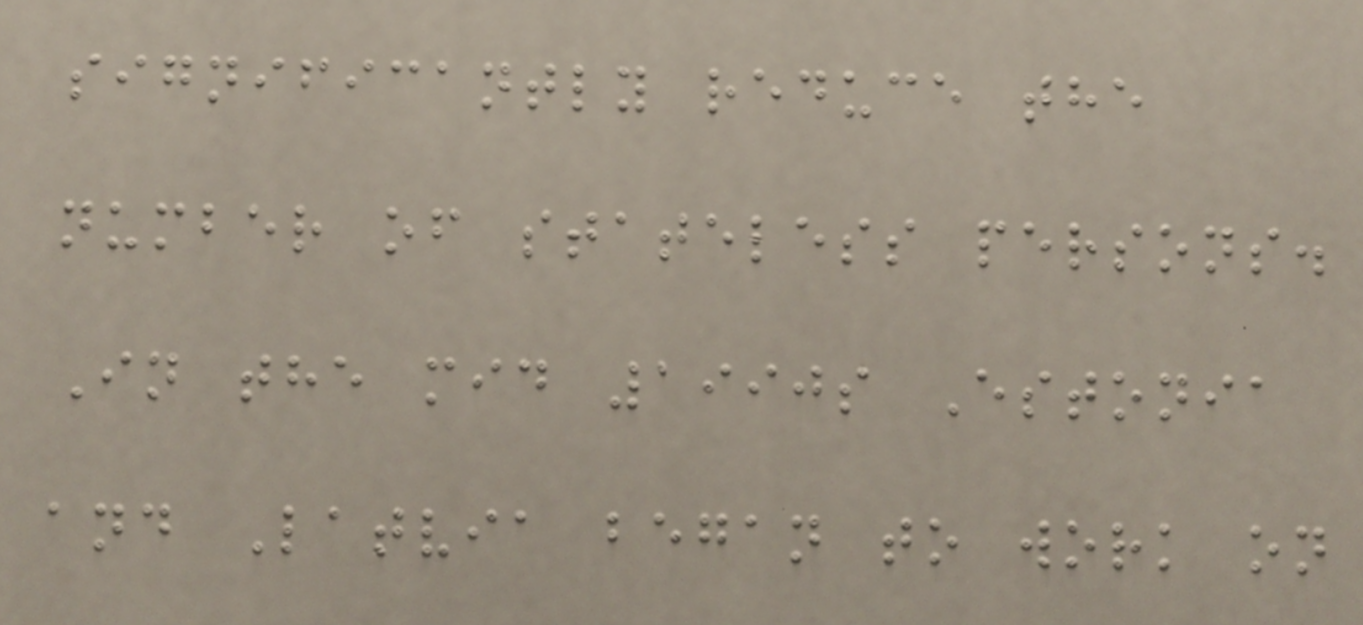significantly reduce the
number of stateless persons.
In the mid 1990s Estonia
and Latvia began to work on
